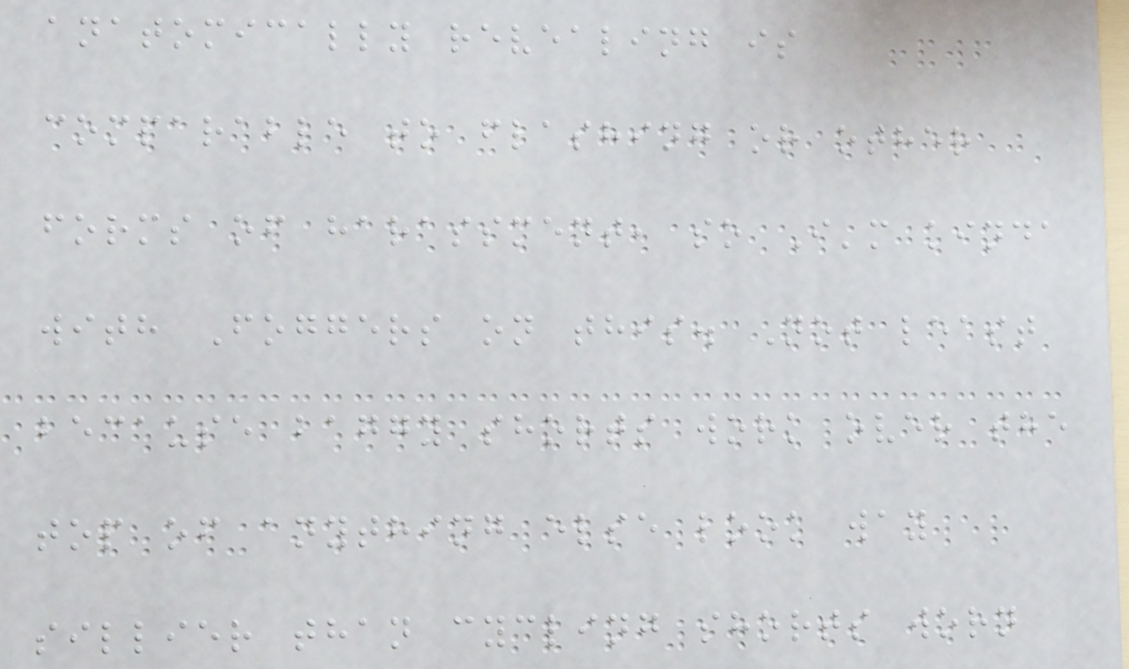anatomically revealing is
comparable to flashing or other
forms of harassment, so I'm kinda
with Foggers on this. Not least
because baggy shorts work over the
top of anything else look way
sillier than cycling shorts worn
